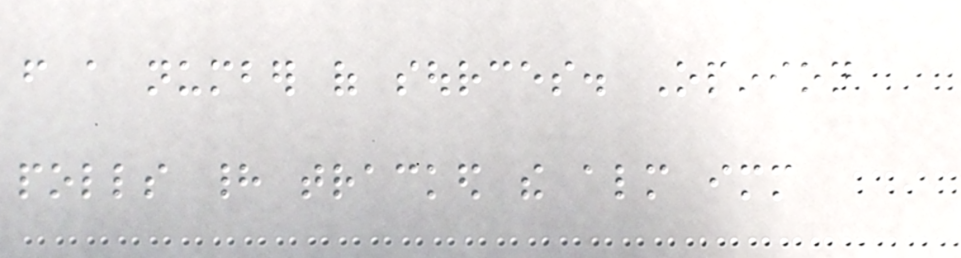from a number of sources. Opinion
polls had tracked the almost immediate
